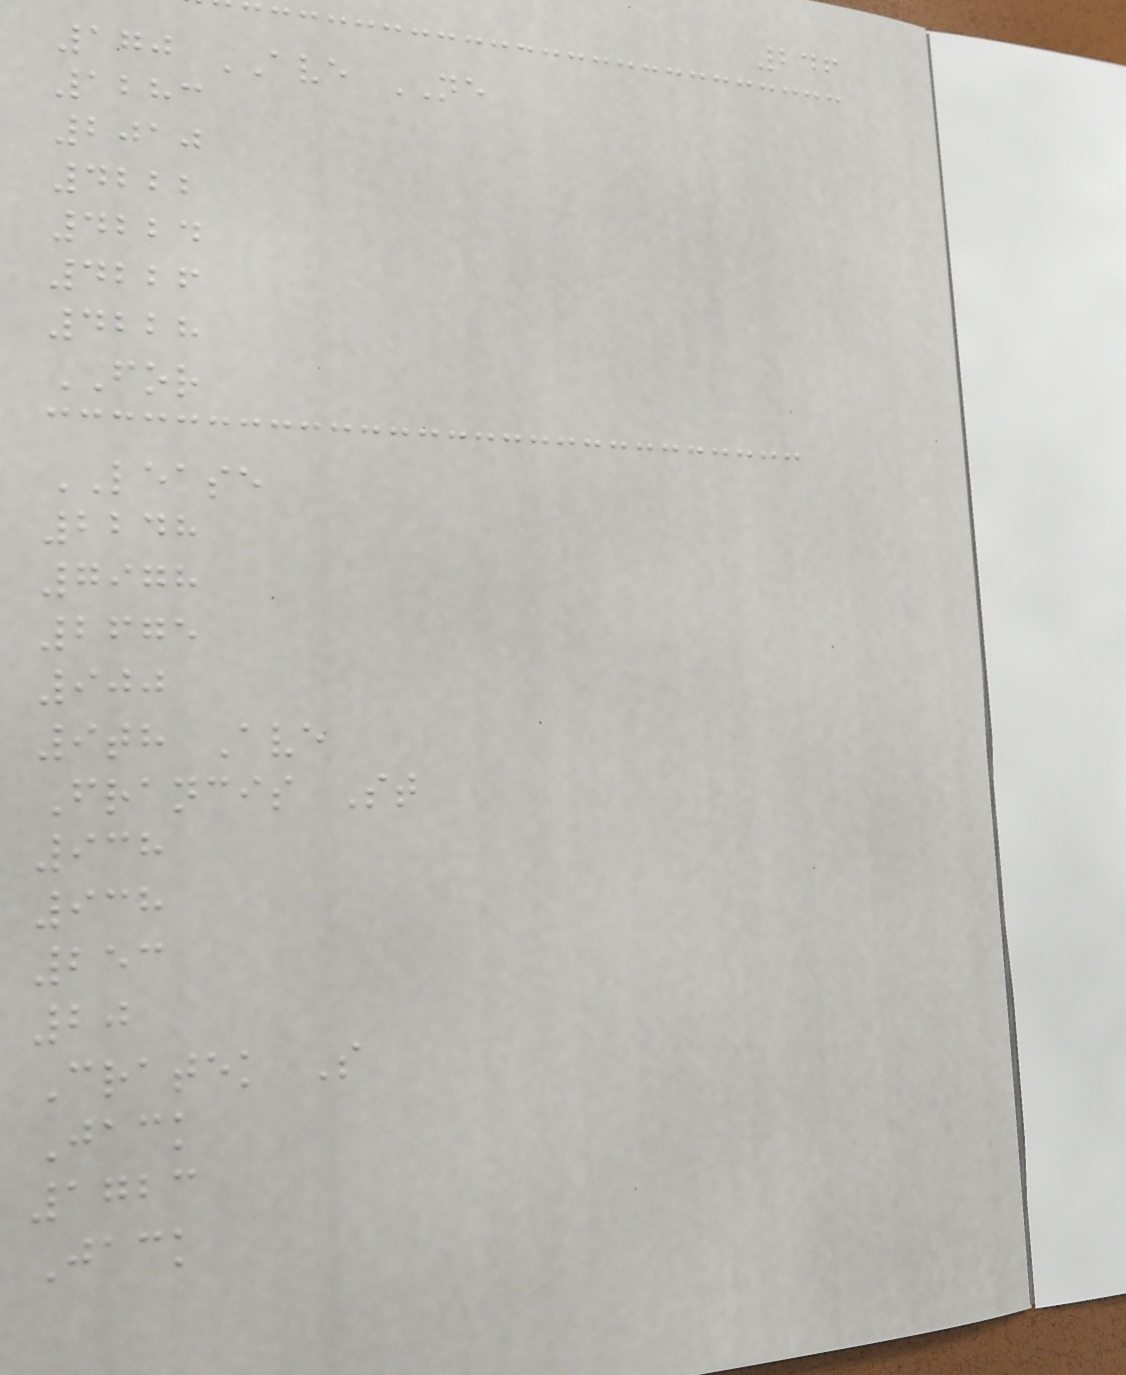246
170 AVE NE
1283
2010
4222
4224
4226
4228
FOR
LEASE
2248
7978
2675
900
9th Ave
Francis St
938
938
253
20
Cratek S
Jack
1723
Jack
